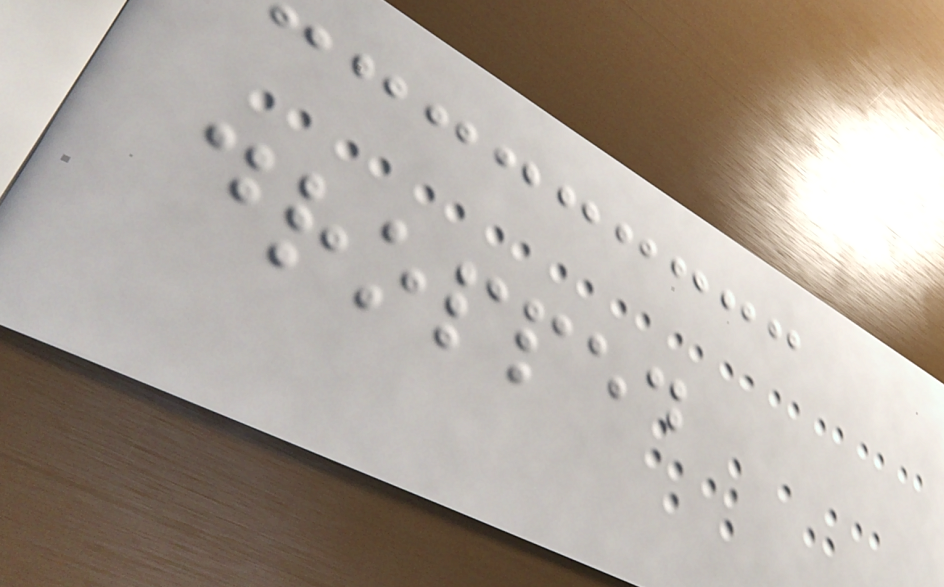dropped
